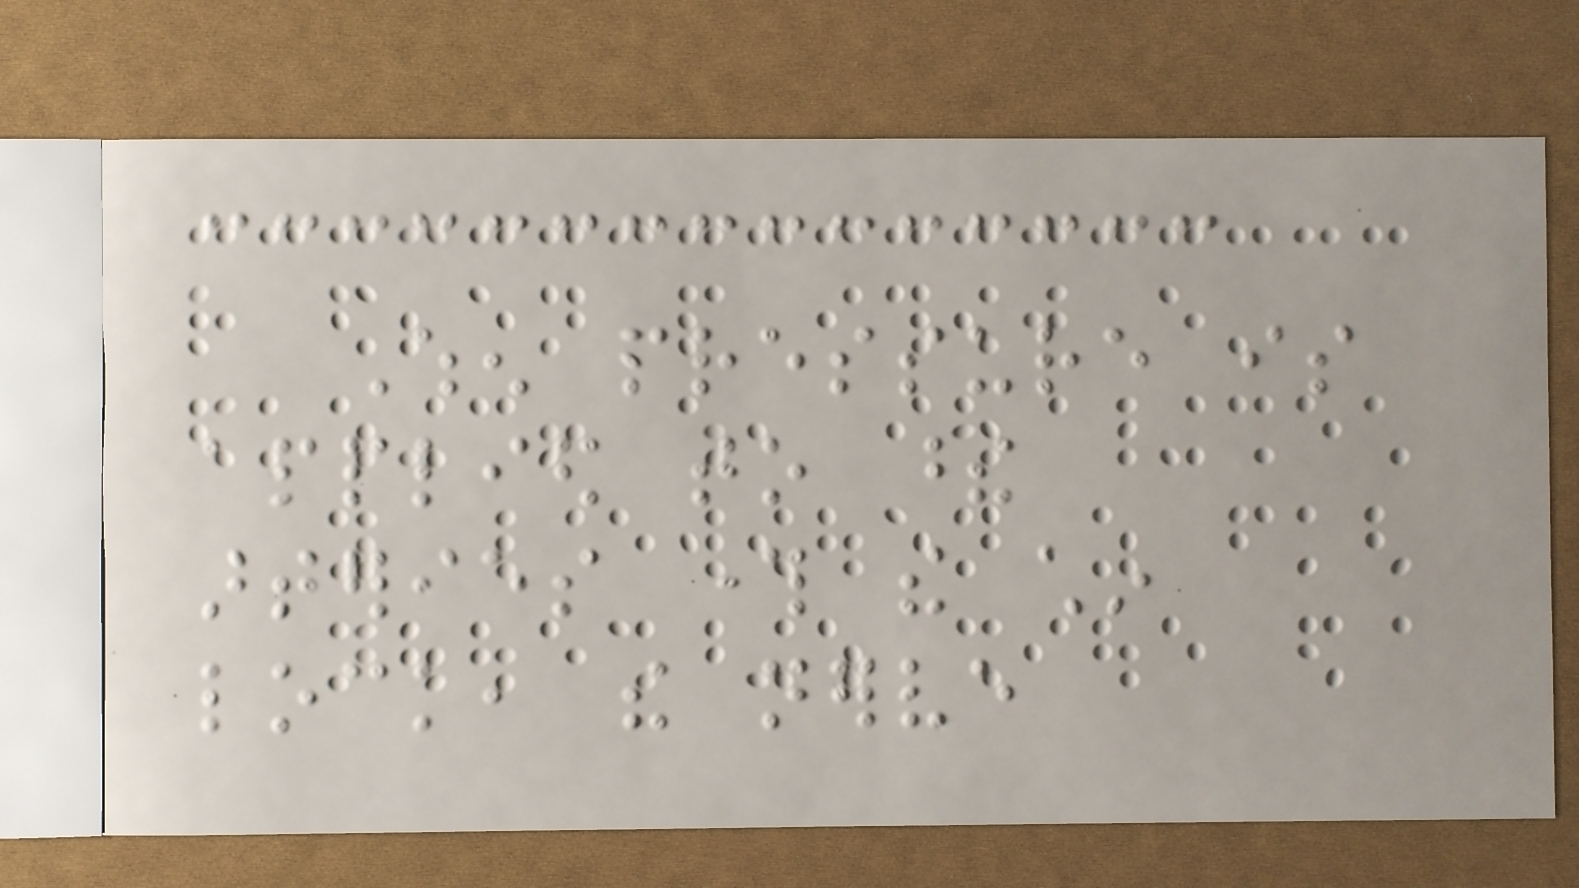When pressure is
applied to these
arteries through the chin
lock, the nerve
